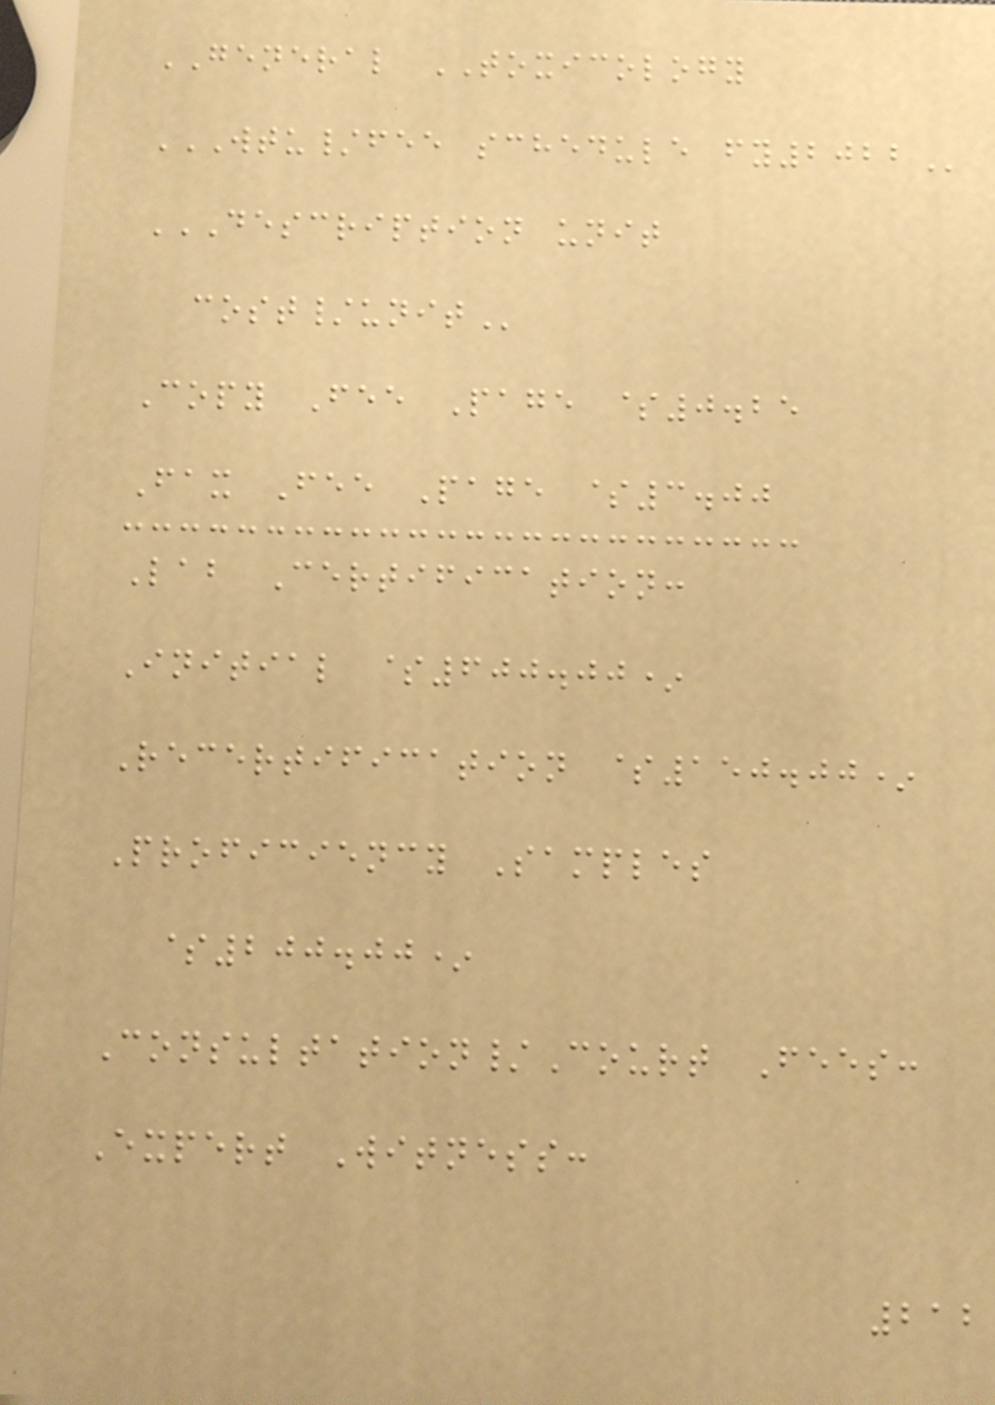GENERAL TOXICOLOGY
WTU/FEE SCHEDULE FY2022
DESCRIPTION UNIT
COST/UNIT
Copy Fee Page $0.25
Fax Fee Page $3.00
Lab Certification:
Initial $600.00*
Recertification $150.00*
Proficiency Samples
$200.00*
Consultation/Court Fees:
Expert Witness:
212
